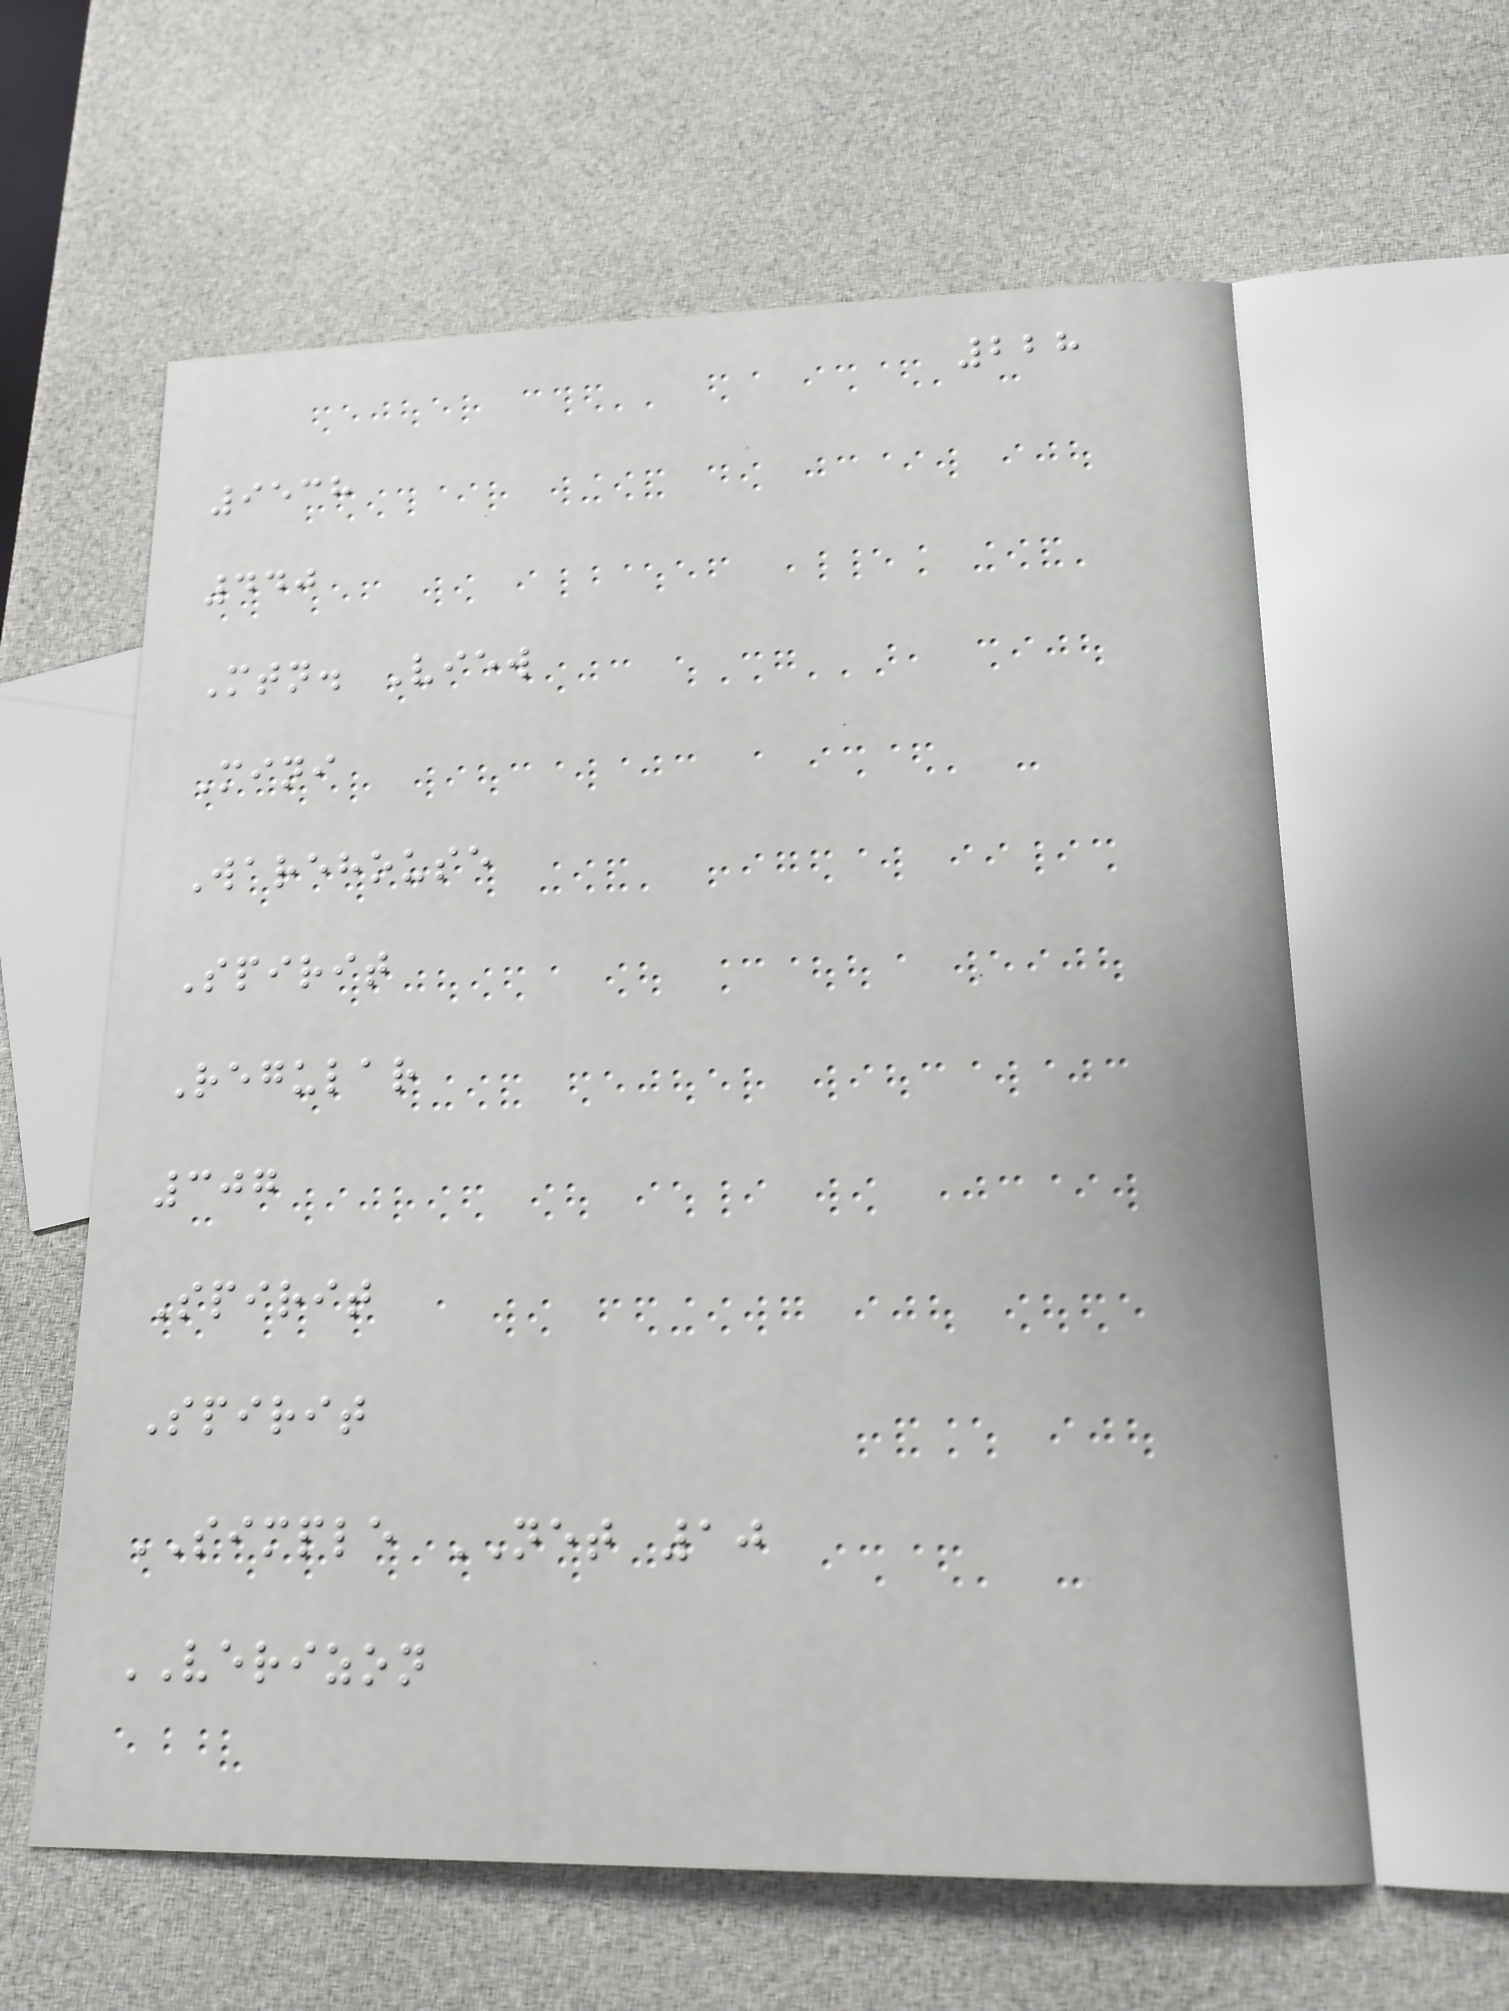228
9538
440
Mtn. View
Mini
Warehouse
Spirit
Regular
307
Spirit
Spirit
SIMPLE NET 10
VERIZON
